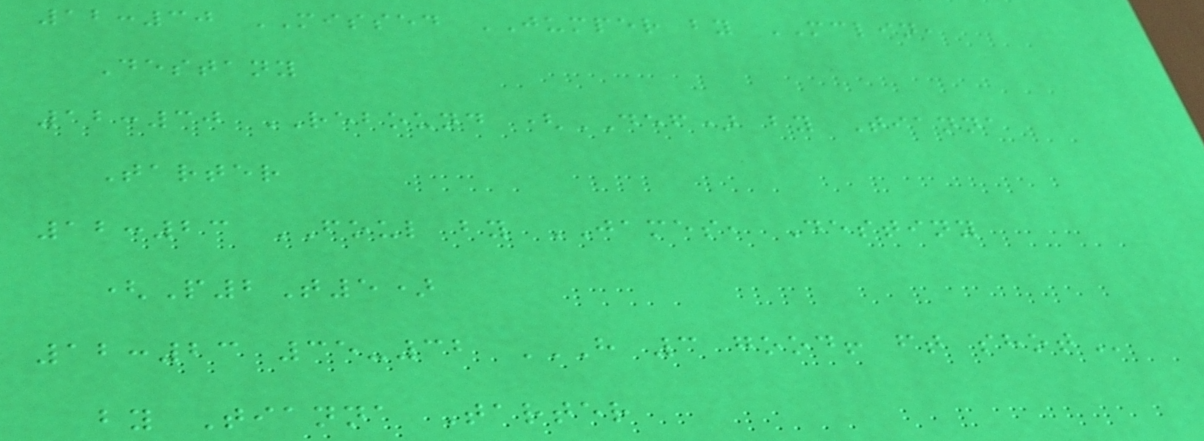12:30 MISSED JUMPER by MCLIN,
Destany
12:30 REBOUND (DEF) by Tianna
Tarter
12:23 FOUL by JAMES, Destiny
(P2T5)
12:23 35-32 H 3 GOOD! FT SHOT
by Tianna Tarter
